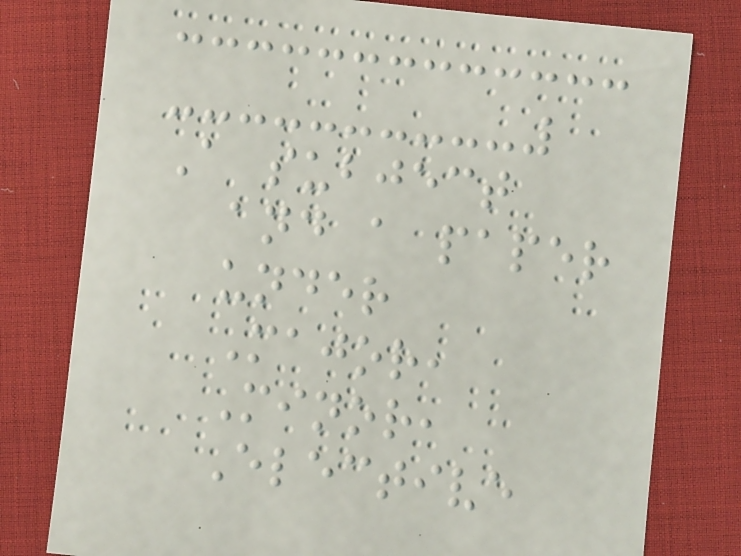A subject
and a paper
under
Major,
Minor,
Elective
